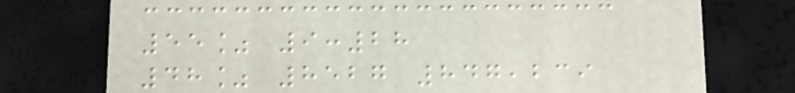55% 9:28
48% 8527 847,239
